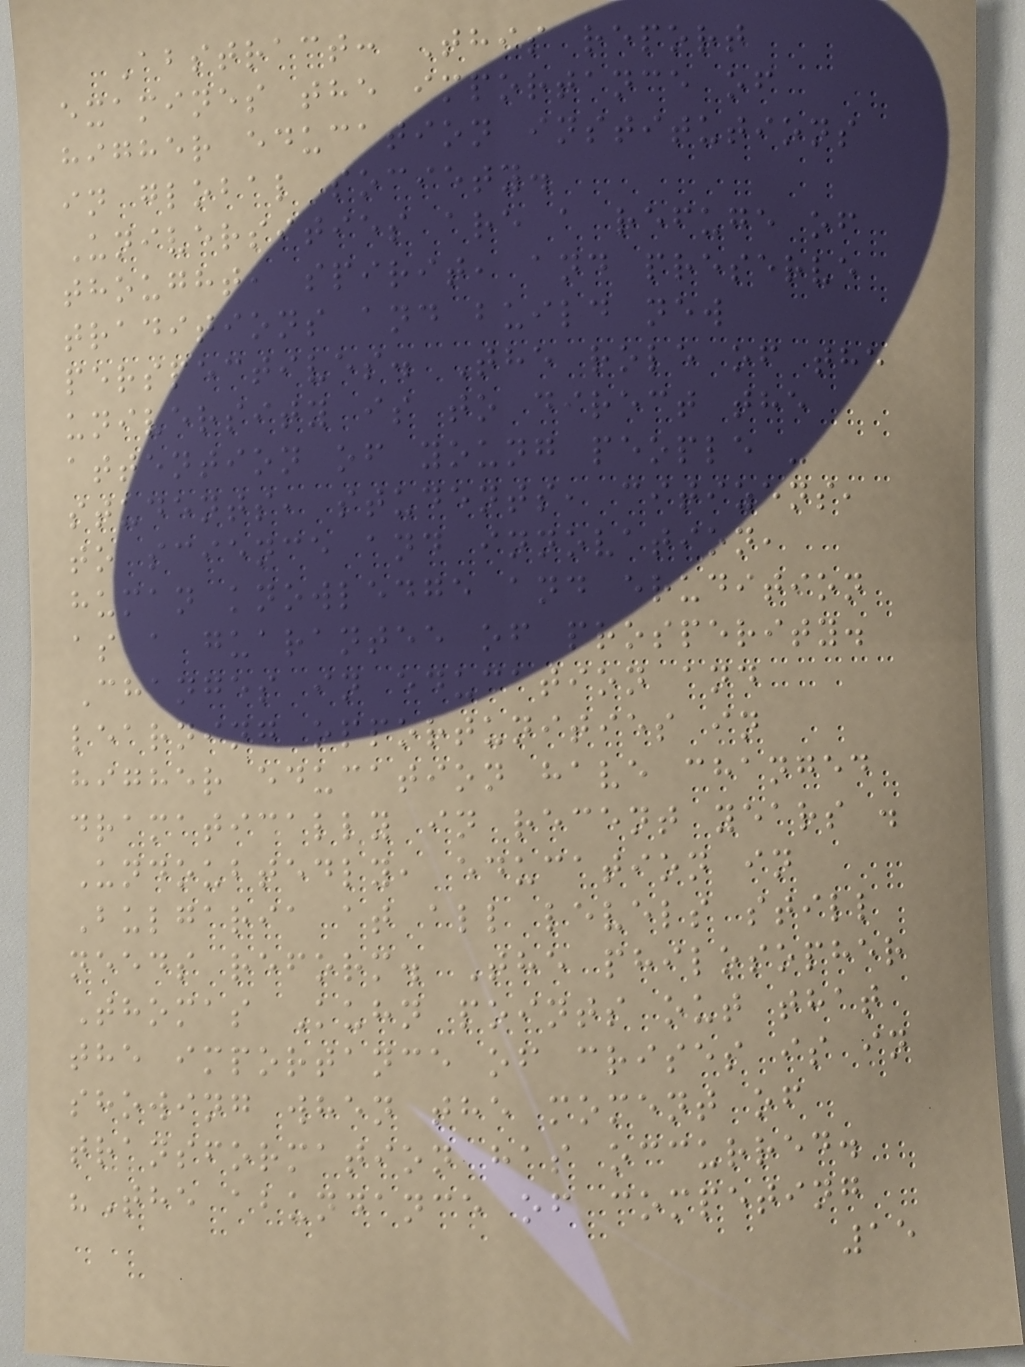Abstract: This report
examines the importance of
higher education institutions
in global society.
Universities are a refuge of
thought, spirit, and preserve
traditions and build new
perspectives. The role of the
university is to direct the
attention of young people -
students, students, citizens,
to science and innovation,
human knowledge and erudition
as a guarantee of prosperity.
Changes in education and
learning opportunities in
higher education have changed
dramatically in recent years .
Undoubtedly, education in
Bulgaria at all levels still
needs reform. The philosopher
Thomas Kuhn points out that
the importance of crises is in
showing when the moment of
transformation has occurred.
"The abundance of competing
15
